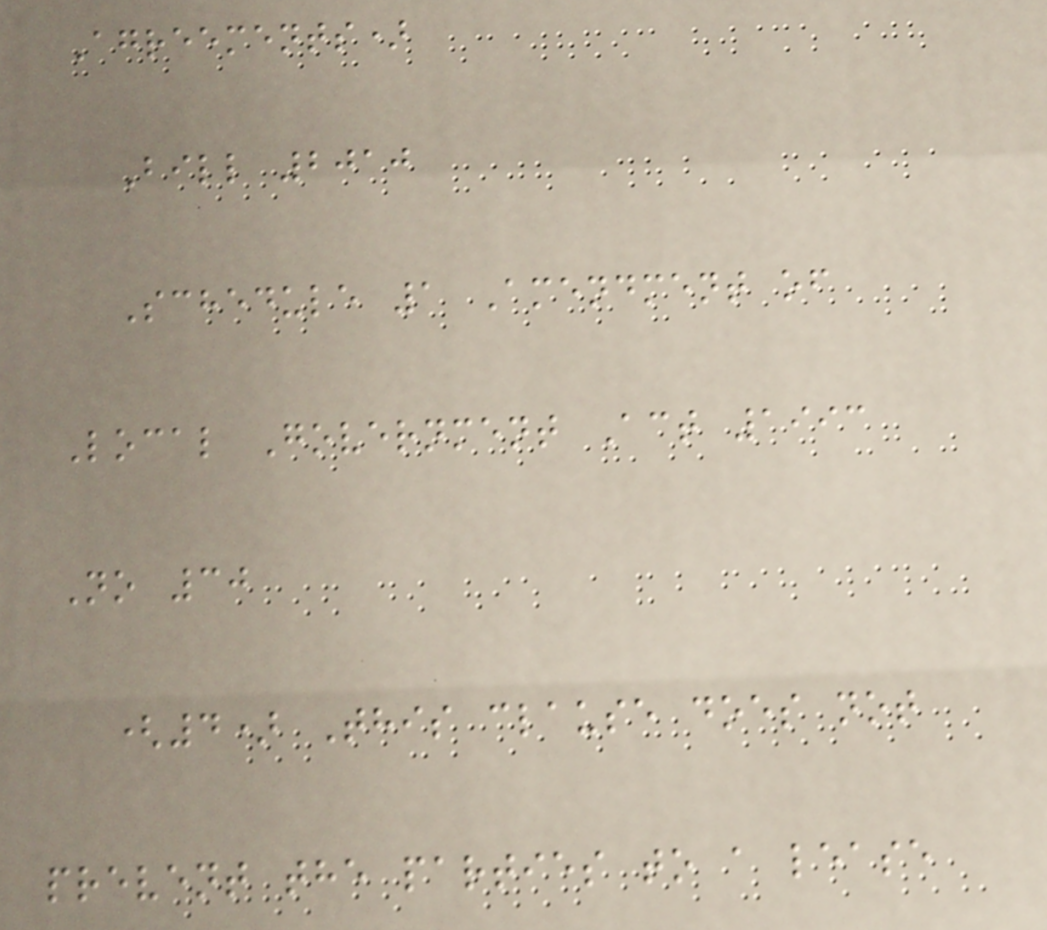Agreements)
Bill 2010
Schedule 1 Amendment of
Local Government Act 1993
No 30
(4) This clause does not
prevent the parties to a lease
